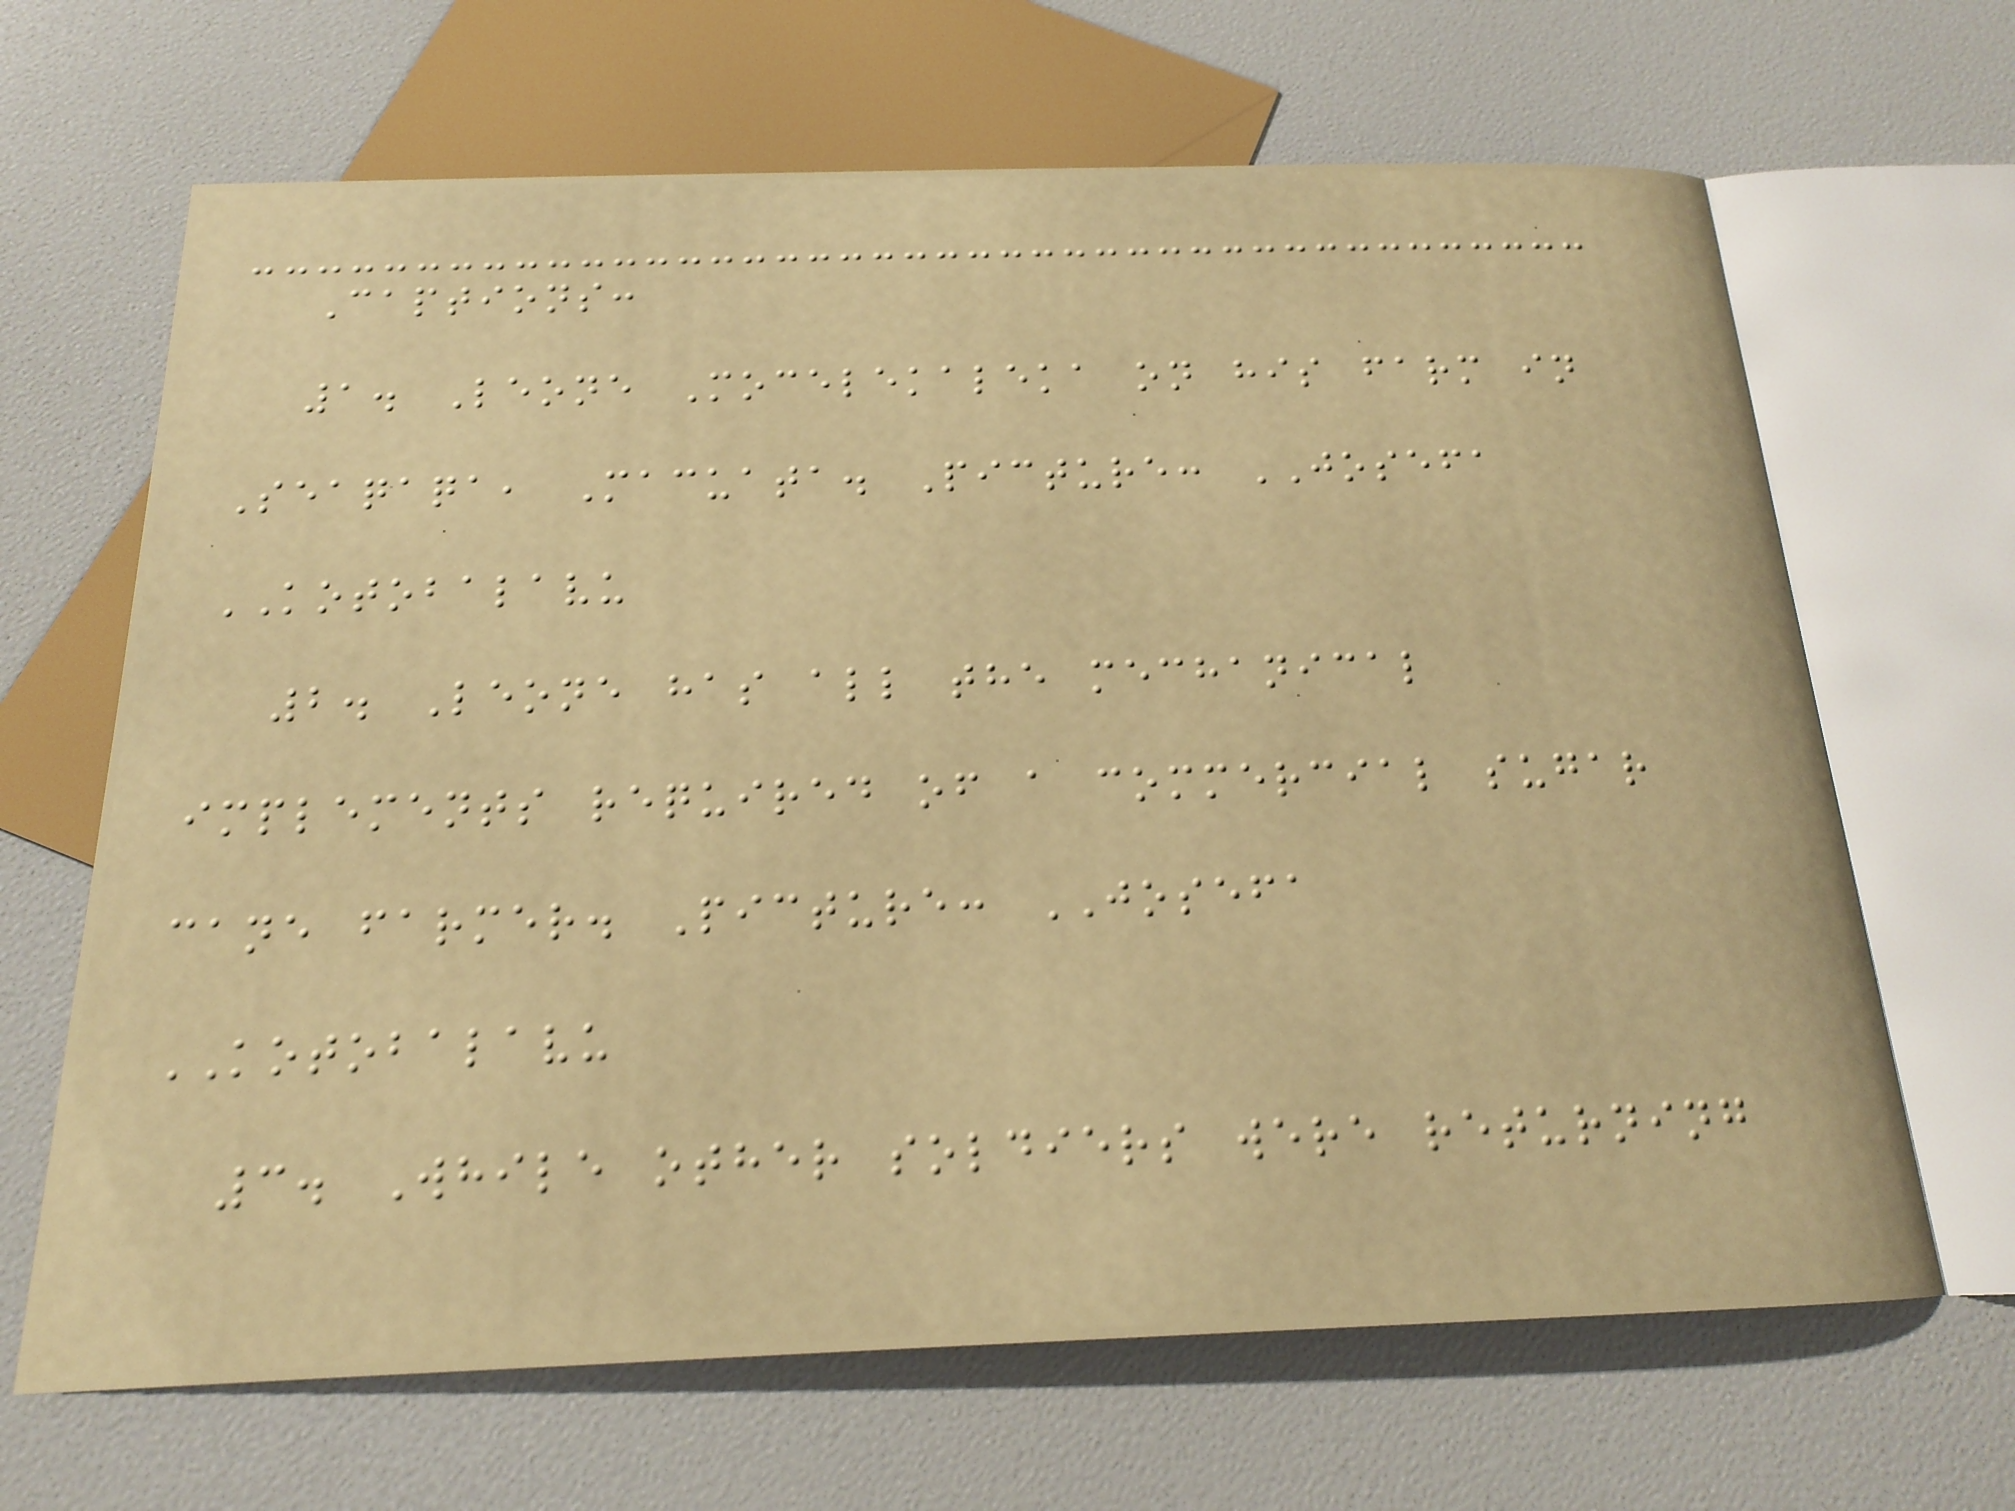Captions:
1. Leone Mocelekaleka on his farm in
Seaqaqa, Macuata. Picture: JOSEFA
KOTOBALAVU
2. Leone has all the mechanical
implements required of a commercial sugar
cane farmer. Picture: JOSEFA
KOTOBALAVU
3. While other soldiers were returning
